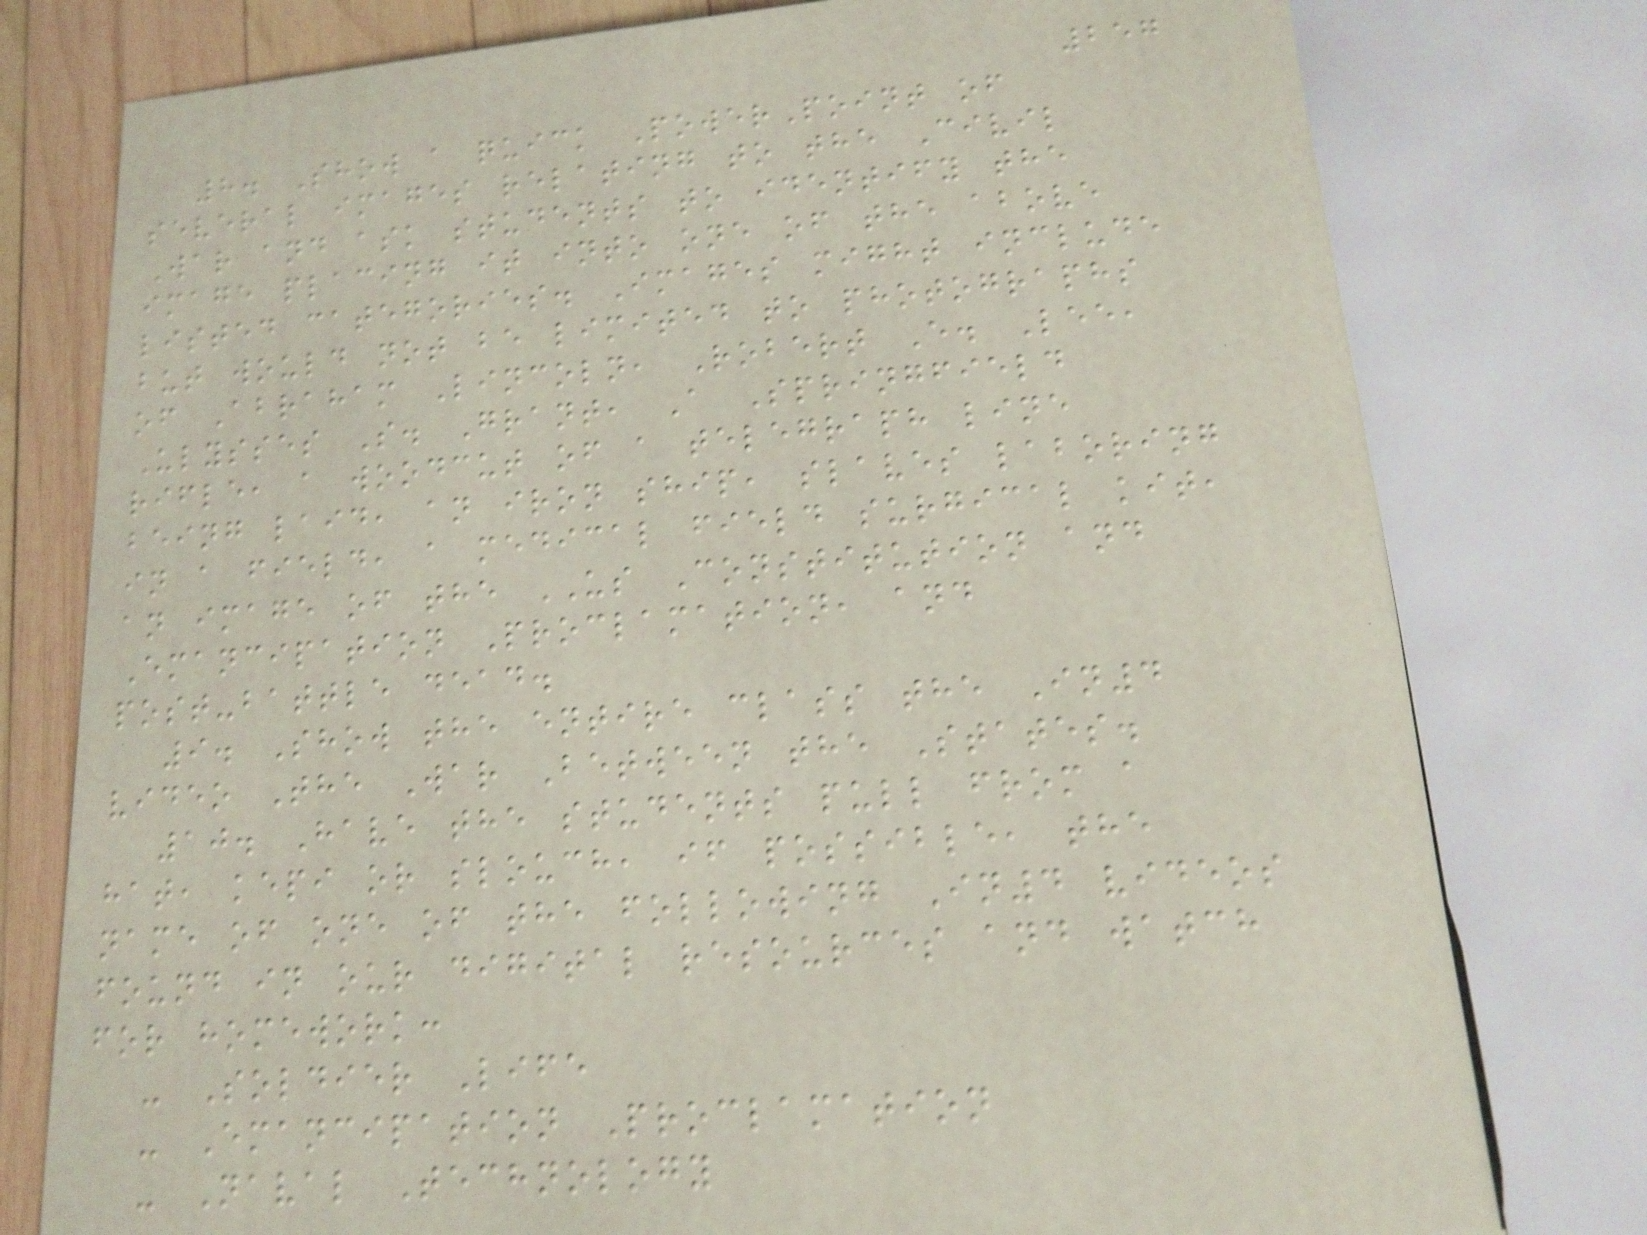257
8. Show a quick PowerPoint of
several images relating to the Civil
War and ask students to identify the
image placing it into one of the above
listed categories. Images might include
but would not be limited to photographs
of Abraham Lincoln, Robert E. Lee,
Ulysses S. Grant, A Springfield
rifle, a woodcut of a telegraph line
being laid, an iron ship, slaves laboring
in a field, a medical field surgical kit,
an image of the US Constitution and
Emancipation Proclamation, and
post-battle dead.
9. Show the entire class the In4
video The War Between the States.
10. Have the students pull from a
hat, kepi or slouch, if possible, the
name of one of the following In4 videos
found in our digital resources and watch
for homework:
- Soldier Life
- Emancipation Proclamation
- Naval Technology
